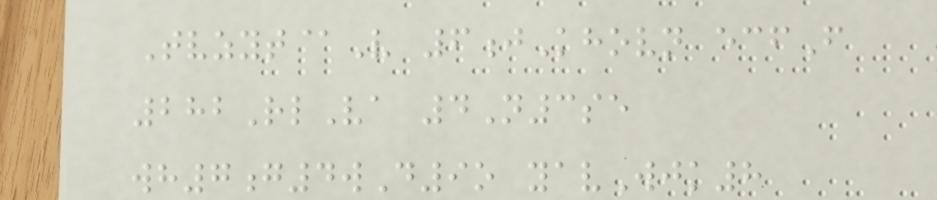Tvzyt@V 6jKhovn ecfF
282RlVa 4N3se
wh7g4wD9o yavWjk8
